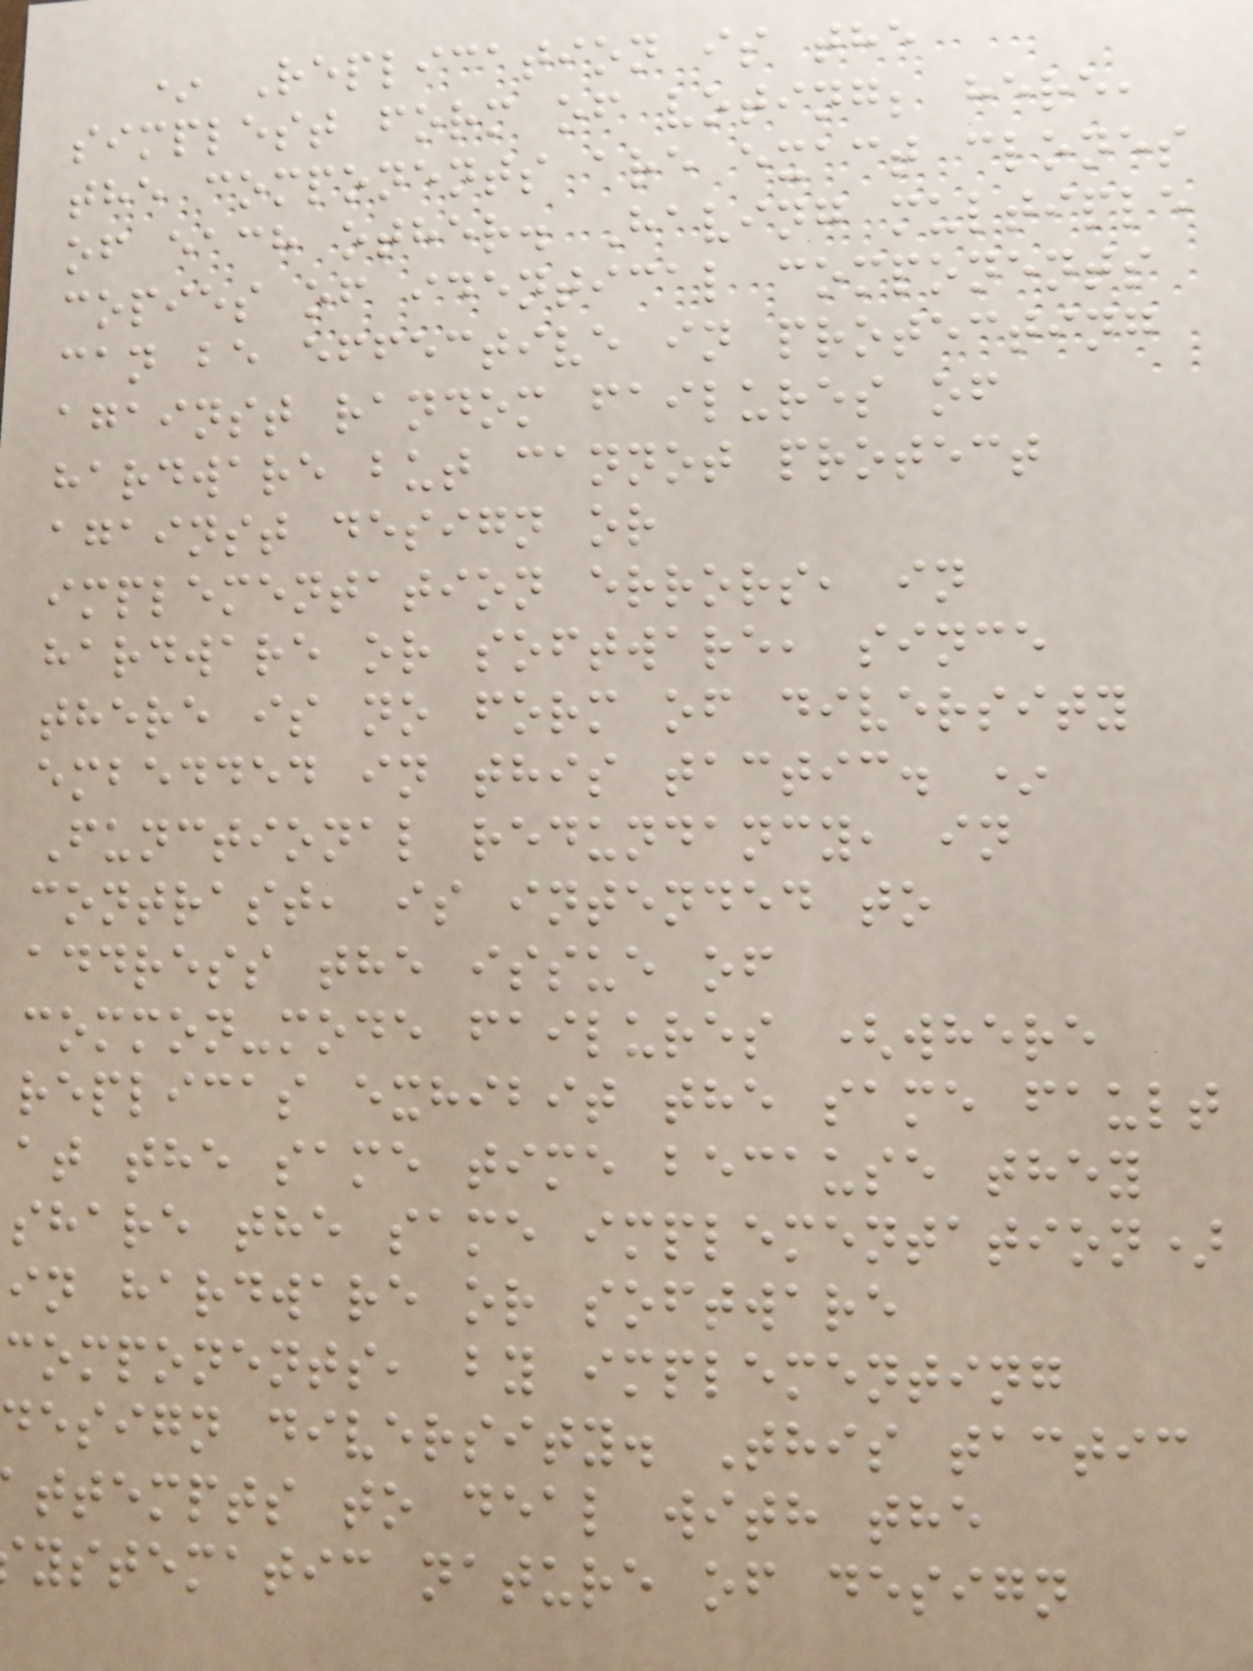* Replication is the
simplest form of voting; here,
the components are exact clones
of each other. Having multiple
copies of identical components
can be effective in protecting
against random failures of
hardware but cannot protect
against design or
implementation errors, in
hardware or software, since
there is no form of diversity
embedded in this tactic. *
Functional redundancy, in
contrast, is intended to
address the issue of
common-mode failures (where
replicas exhibit the same fault
at the same time because they
share the same implementation)
in hardware or software
components, by implementing
design diversity. This tactic
ttempts to deal with the
ystematic nature of design
